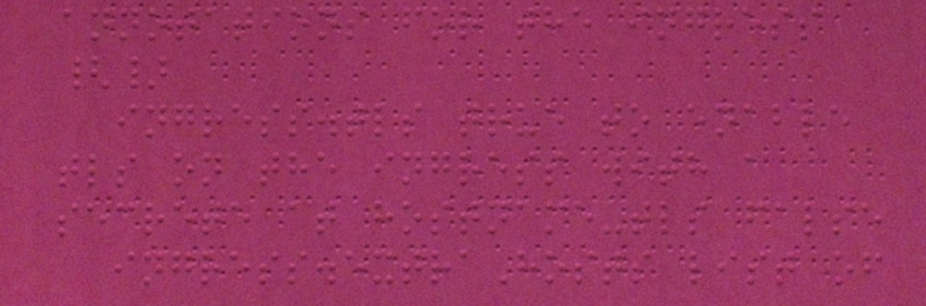annotations for the ingress
{}
ingress.tls true to enable
tls on the ingress with a
secrete at hostname-tls false
ingress.extraHosts list of
